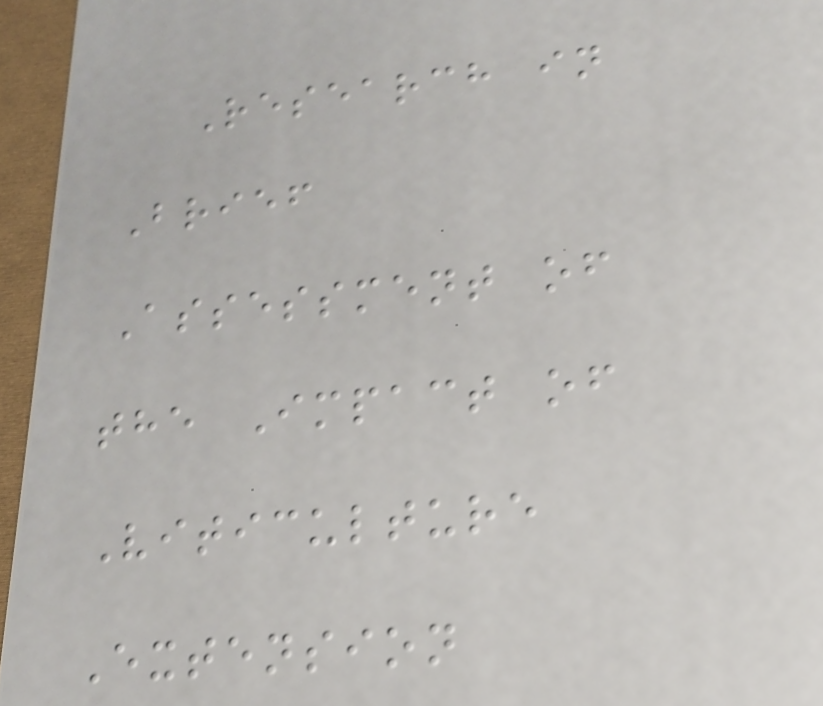Research in
Brief
Assessment of
the Impact of
Viticulture
Extension
